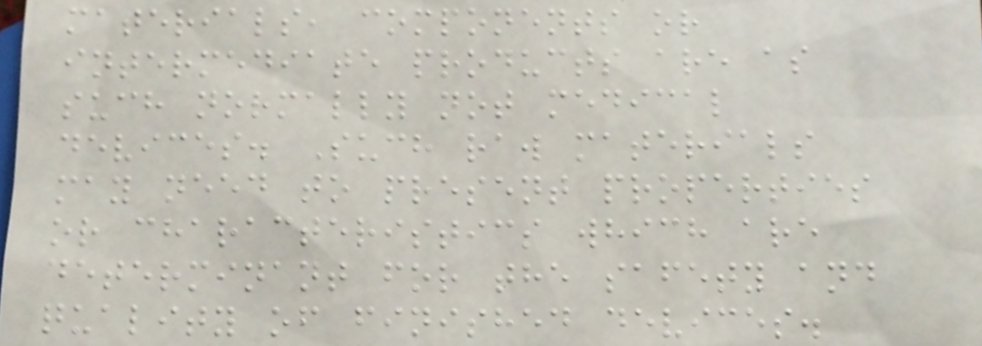materials, components or
intermediate products are as
such normally not medical
devices. Such raw materials
may need to present properties
or characteristics which are
determinant for the safety and
quality of finished devices.
